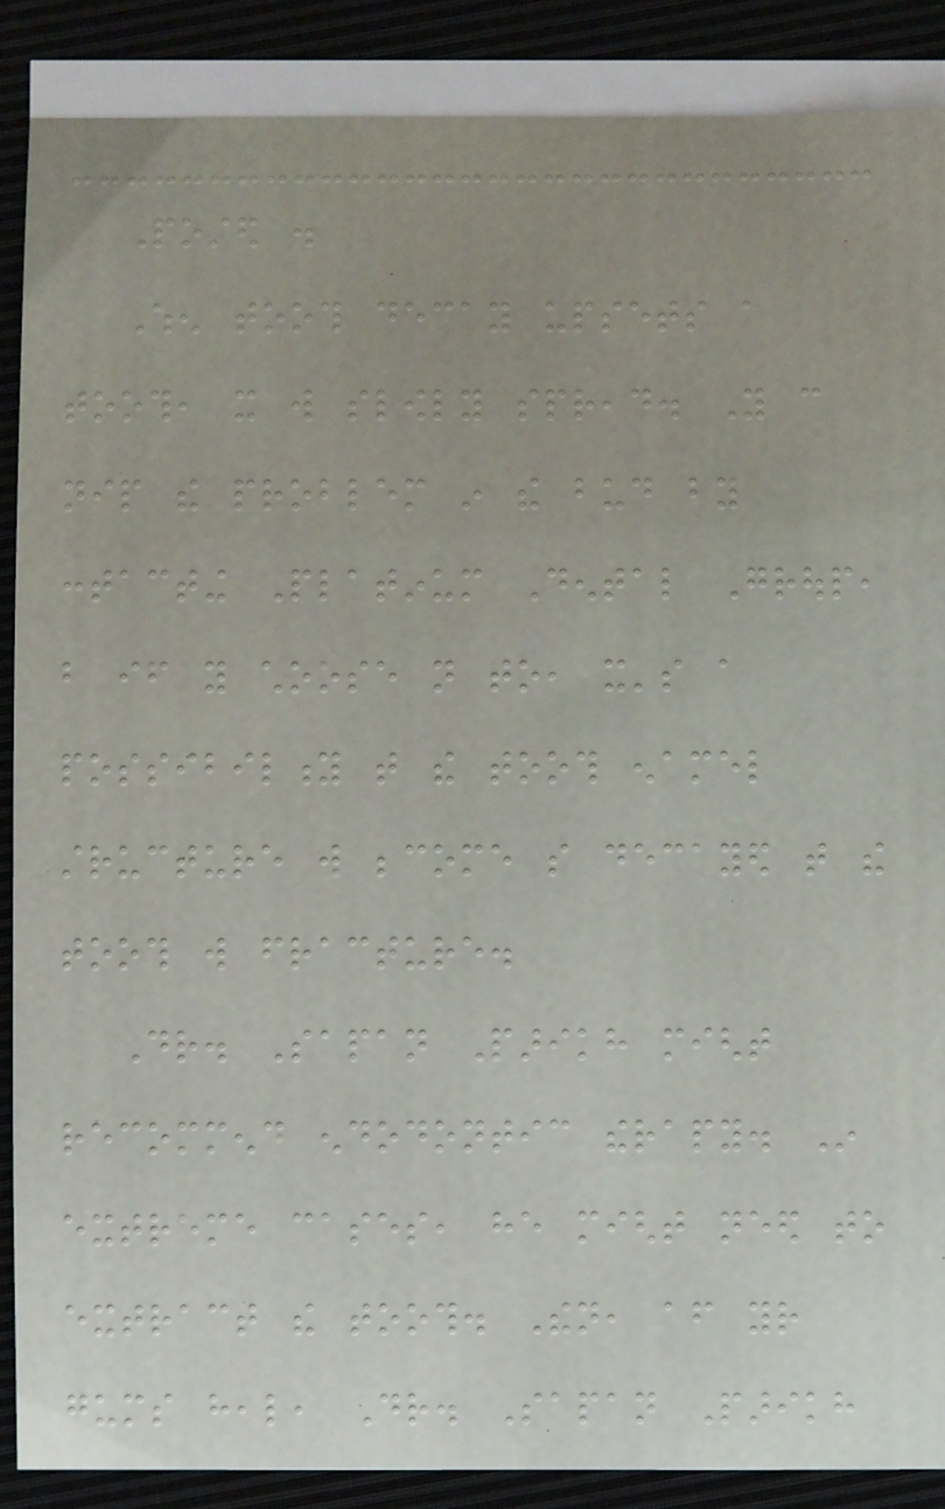Posted .
When tooth decay upsets a
tooth, it will slowly spread. You can
nip the problem in the bud by
contacting Platinum Dental Group,
but if you choose not to, it's a
possibility that the tooth enamel
structure will become so decayed that the
tooth will fracture.
Dr. Sapan Parikh might
recommend endodontic therapy. In
extreme cases, he might need to
extract the tooth. Then, after your
gums heal, Dr. Sapan Parikh
